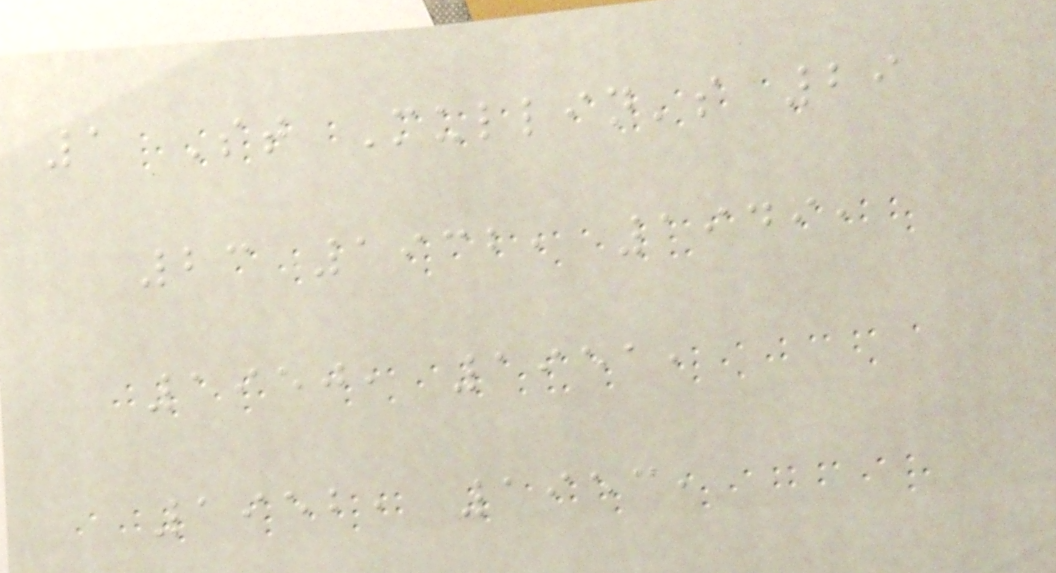1 St Mullin's 29
23 1932, 1949,
1950, 1951,
1952, 1953,
